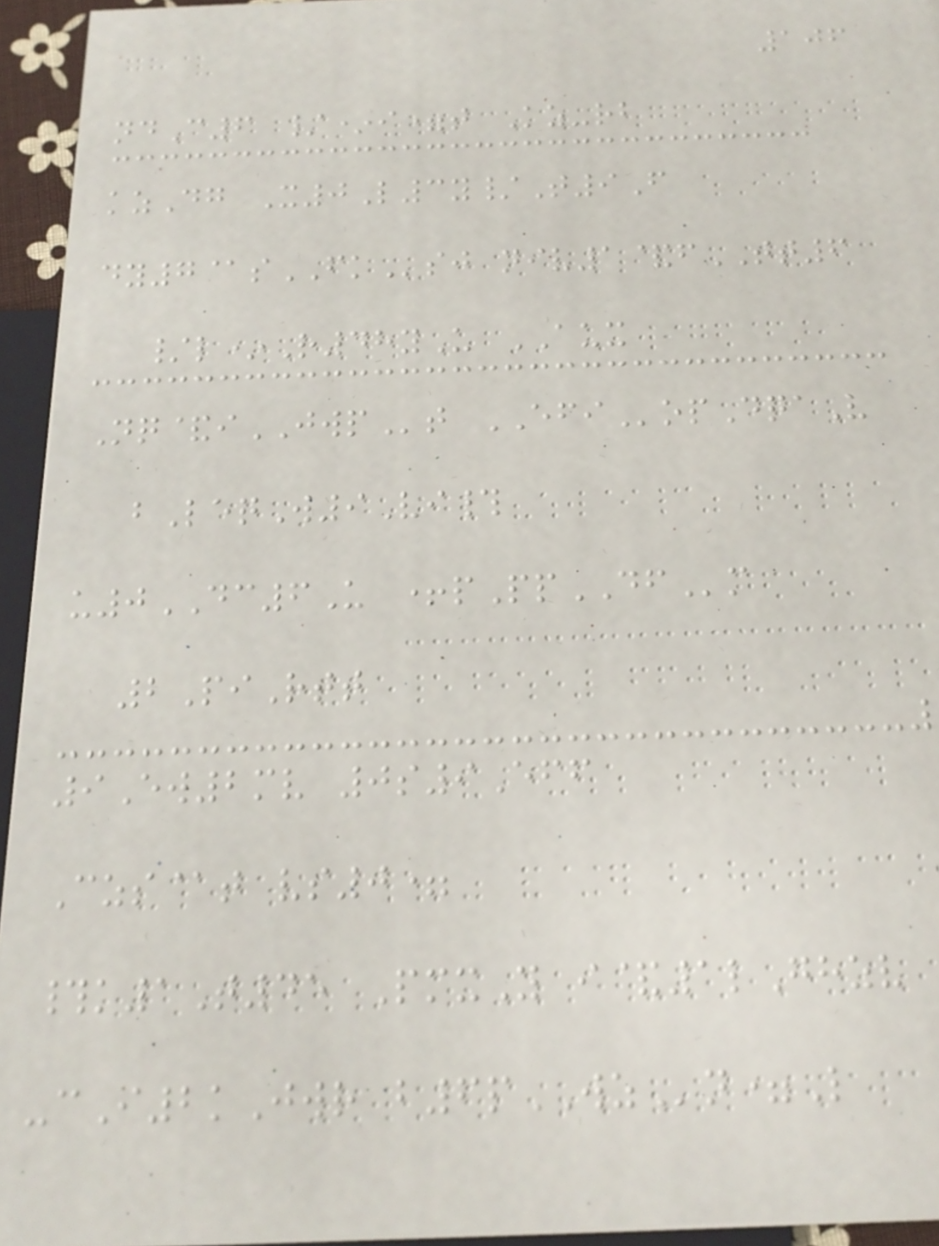106
ndC6 /*i=t Kz-rb
kzDg X0L3y/T9F
dy7@sFKsj niv1&fTT6
/l*R48yU AUX
Nq&iJWPt EFIopDqaV
bLeqW9Vi#
u0DC6U +pPpDFm
2PiRtt
9Ew2mv 0s9Eff
Czs@t vs0=
#k1T45 PmxY i&1lGhzv
-cI2kJwr b6pWZn=L
